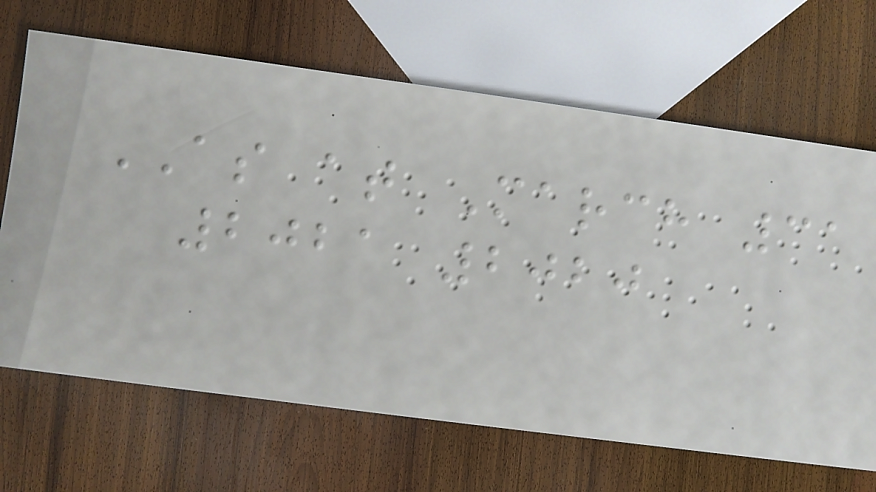AS at March 31
2021 2020
